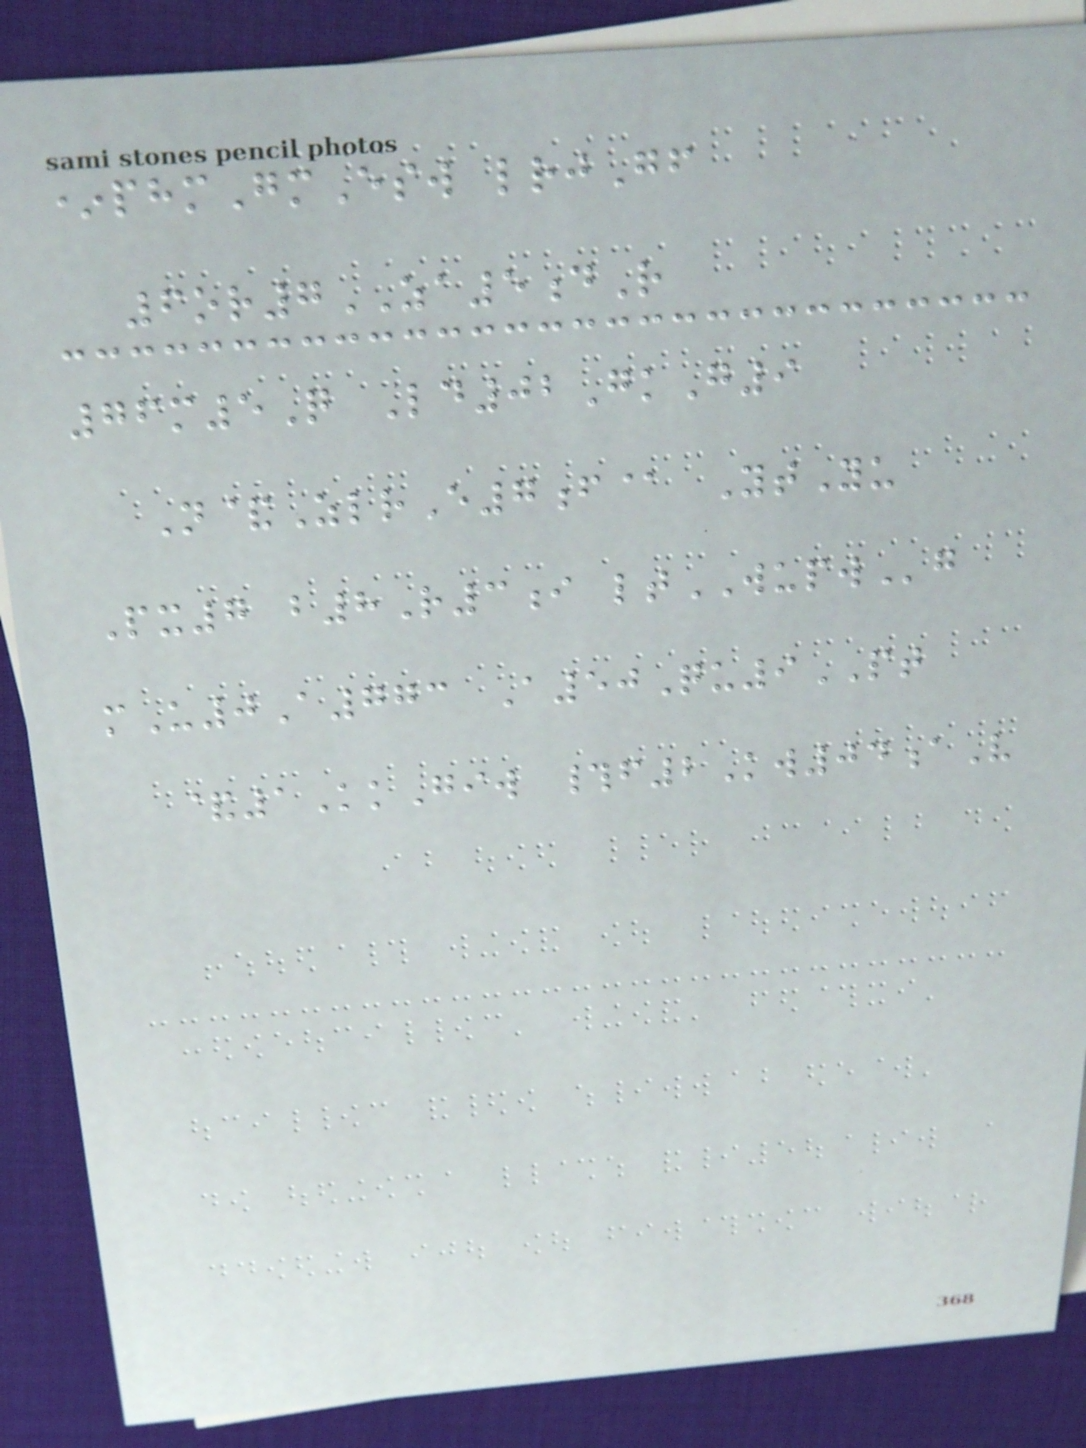*phmGmEsw lrjGf
6or7ZA5dR
76m5Q Ld02GkG9
N&ZlrE7f@ YtYu
Px7 b8R3i ltWUPWg
mU0A773 A50Qu9PT
&1KkGiw #f2Kw04aV
